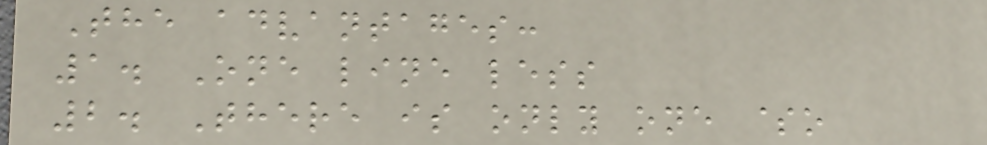The advantages:
1. One line less
2. There is only one $o
